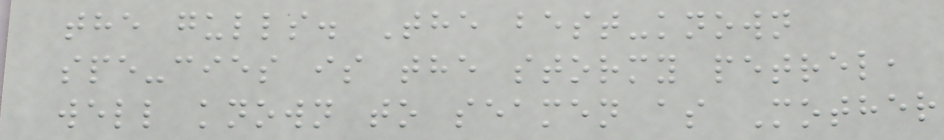the gulls. The best-known
spe-cies is the stormy petrel,
well known to seamen as Mother
